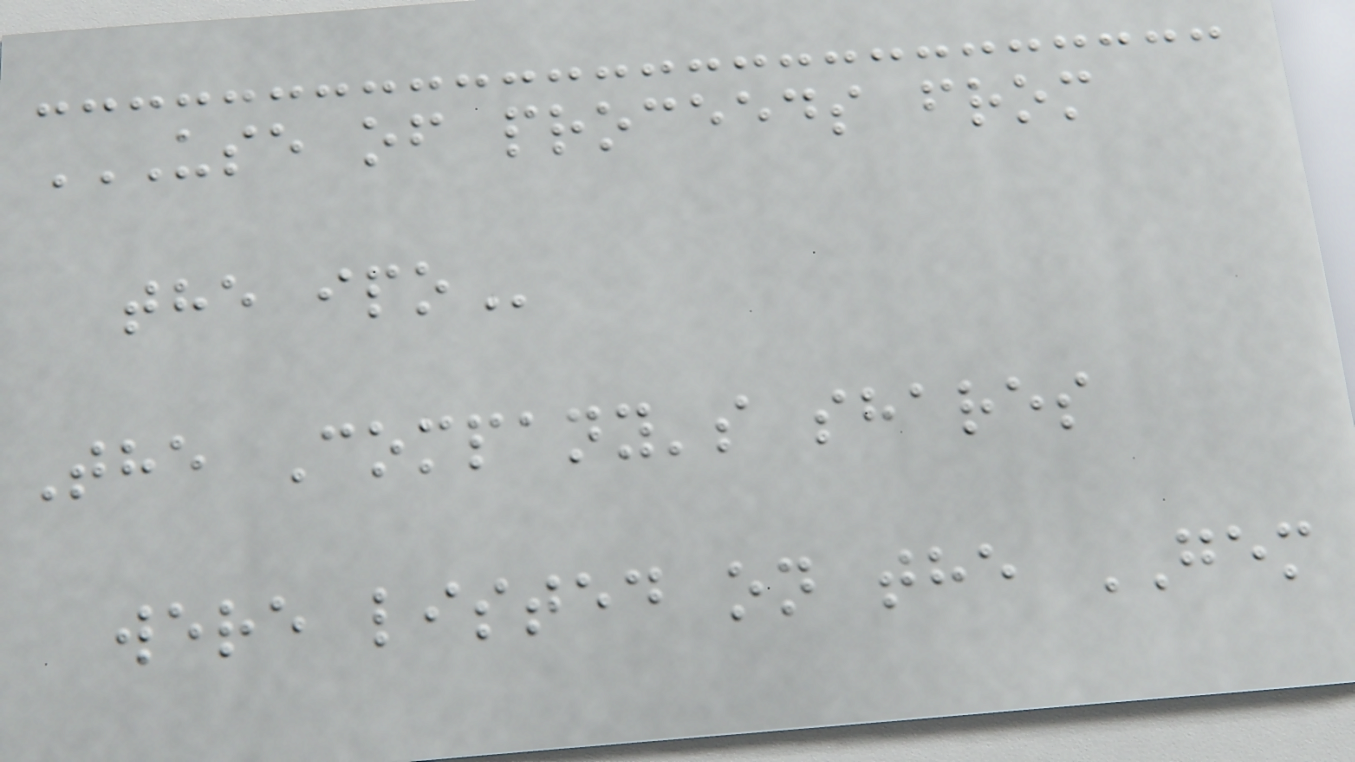USE OF PROCEEDS FROM
THE IPO
The Company's shares
were listed on the GEM
